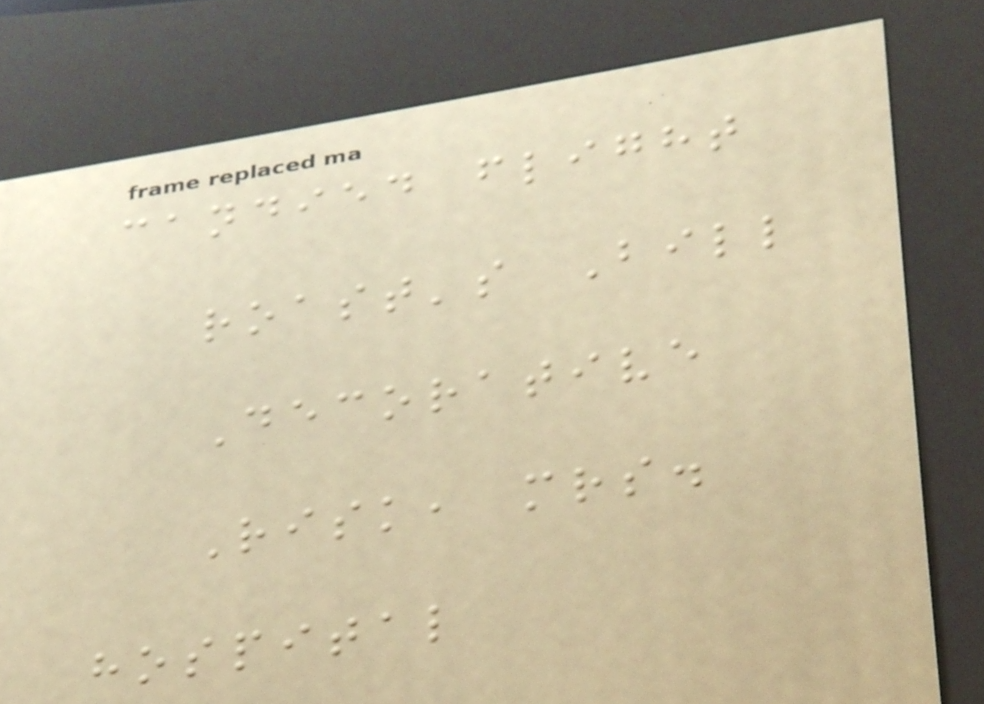candied flight
roast's Bill
Decorative
Risk, mrs.
hospital
